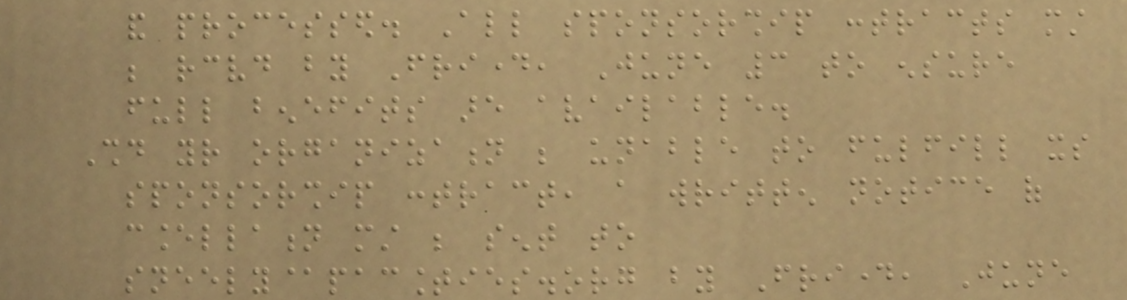and processed. All sponsorship contracts must
be received by Friday, June 3 to ensure
full benefits are available.
Should your organization be unable to fulfill its
sponsorship contract, a written notice of
cancellation must be sent to
sneely@pacounties.org by Friday, June
